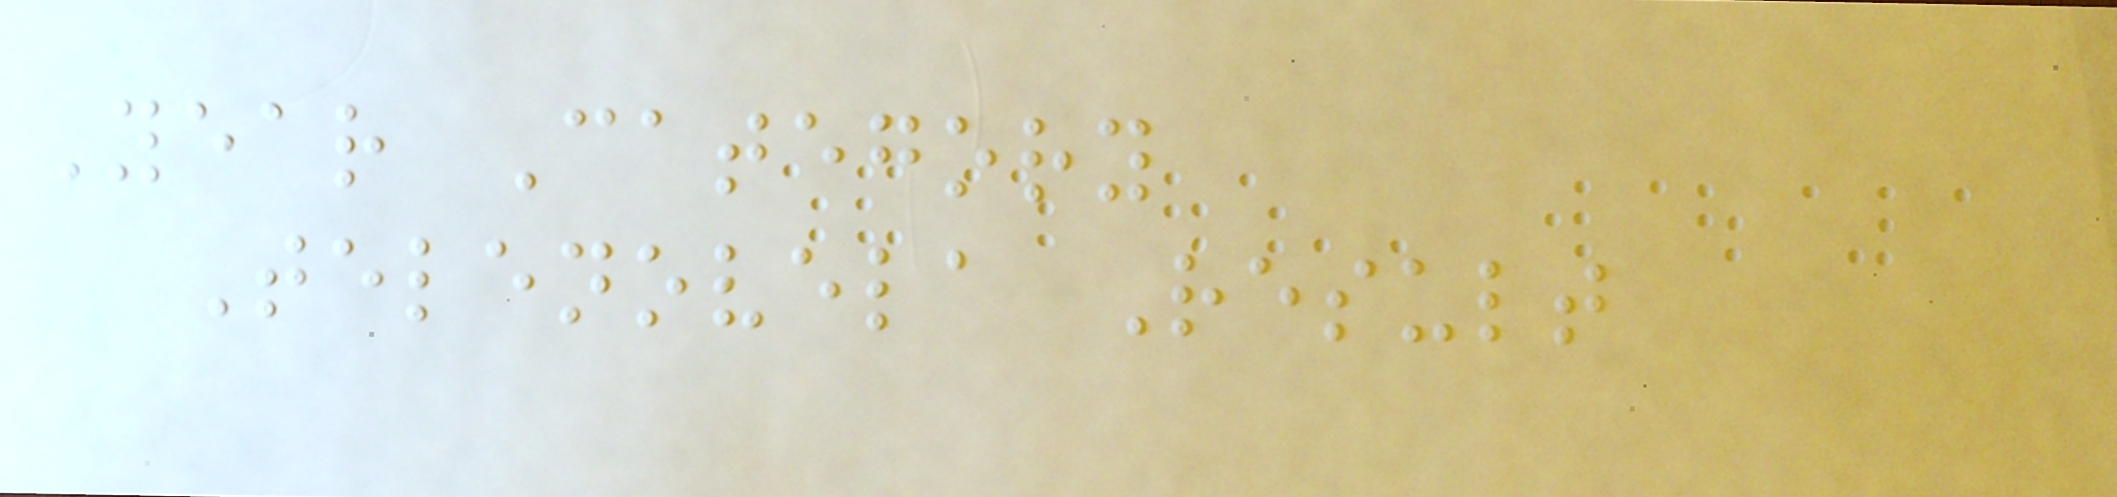Year Category
Telenovela Result
